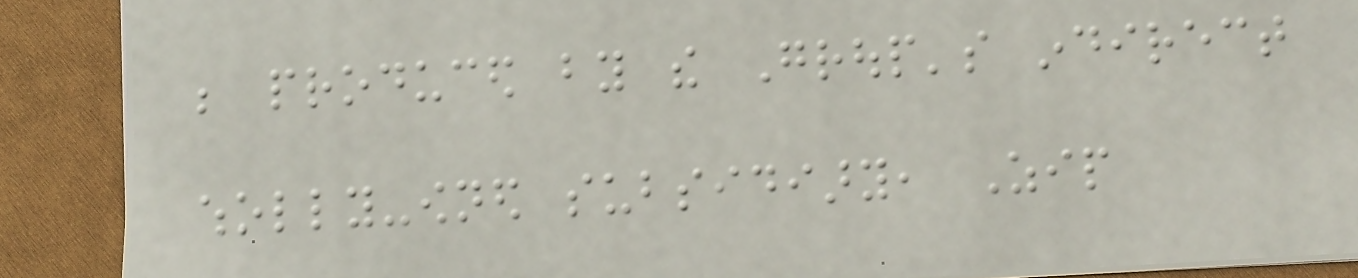be produced by the Group's indirect
wholly-owned subsidiary, Zip
